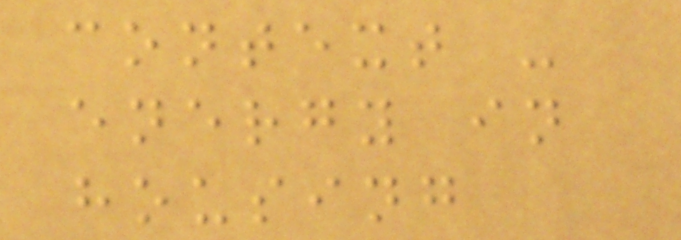context -
energy in
housing
